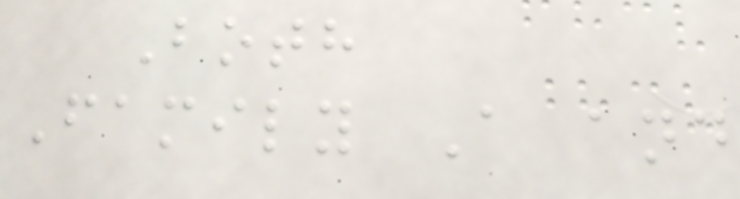Both
Family A and
